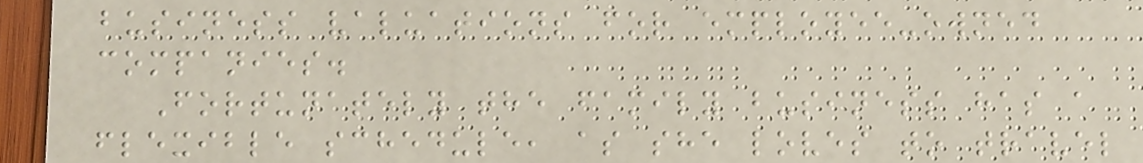business valuations for employee-owned
companies.
Fortunately the family business has a
flexible schedule, as she loves to travel
